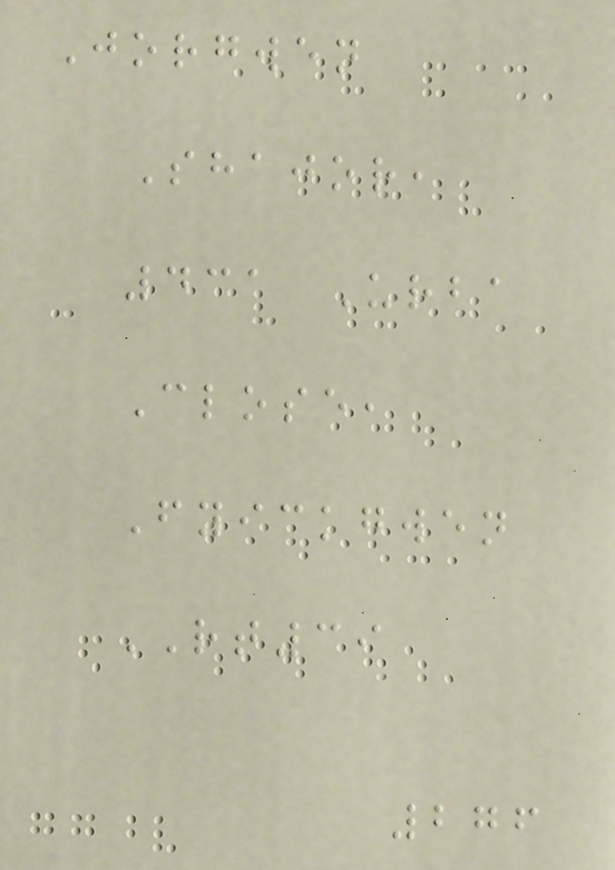Jorgwen
Shajor,
431 Urba
Close,
Fyickgwen
RT39
276
